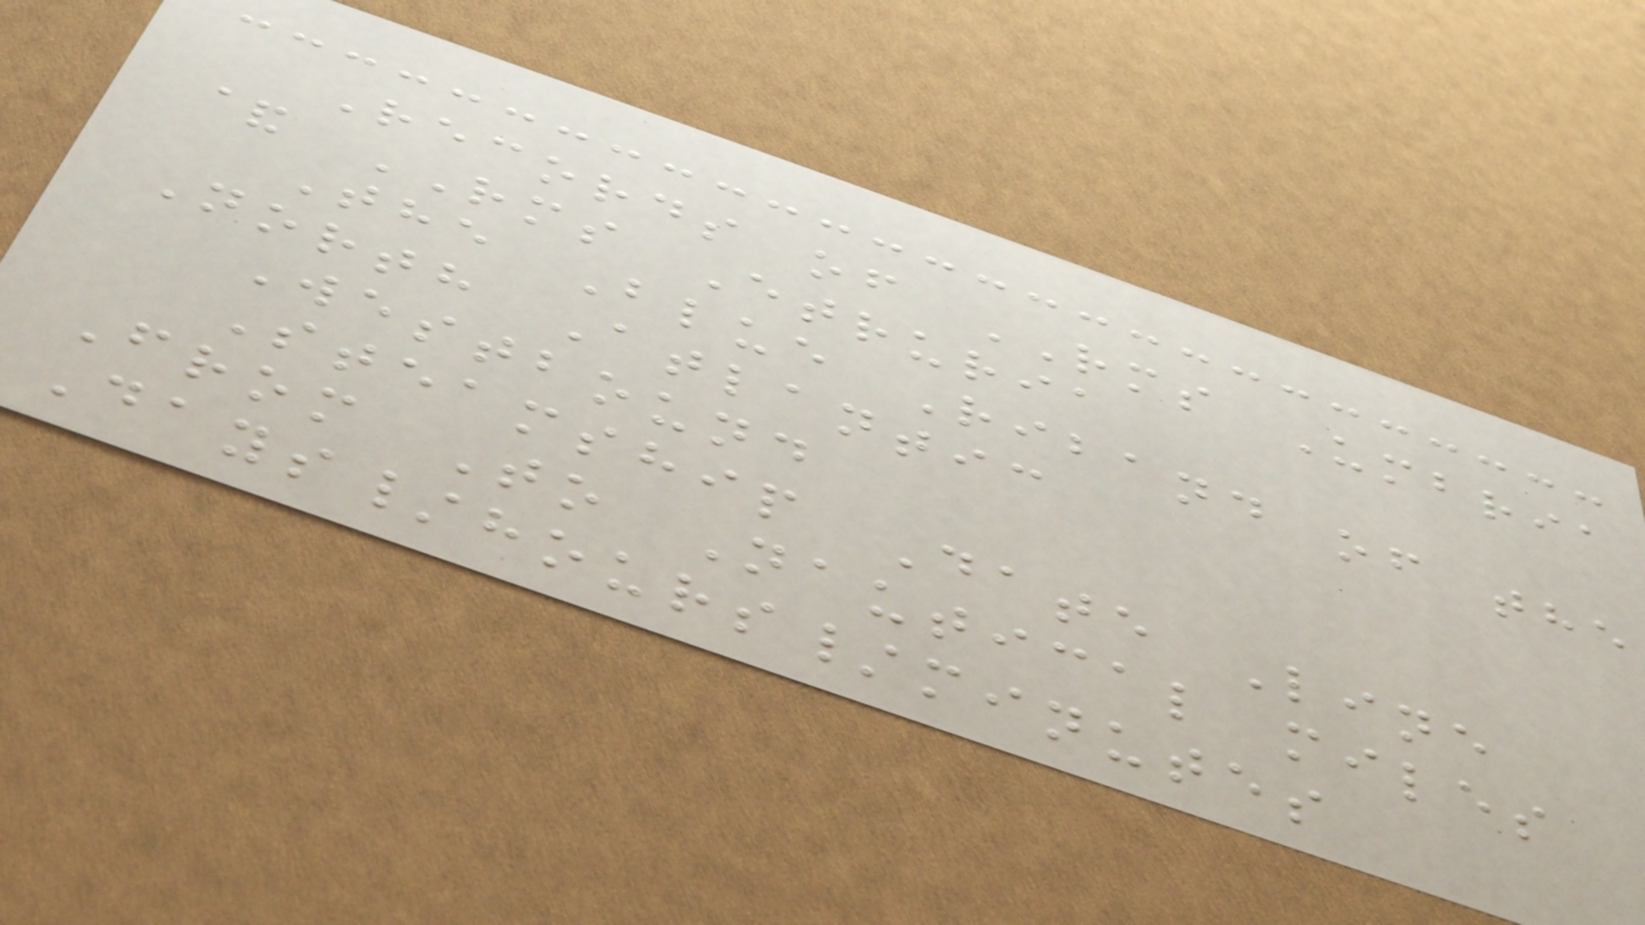Records of RMS Umbria
& RMS Etruria
The Blue Riband of the
North Atlantic
Westbound
Steamship Date Line
From To Nautical miles
Days/hours/minutes
